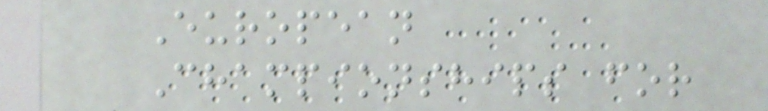European
Championships for
